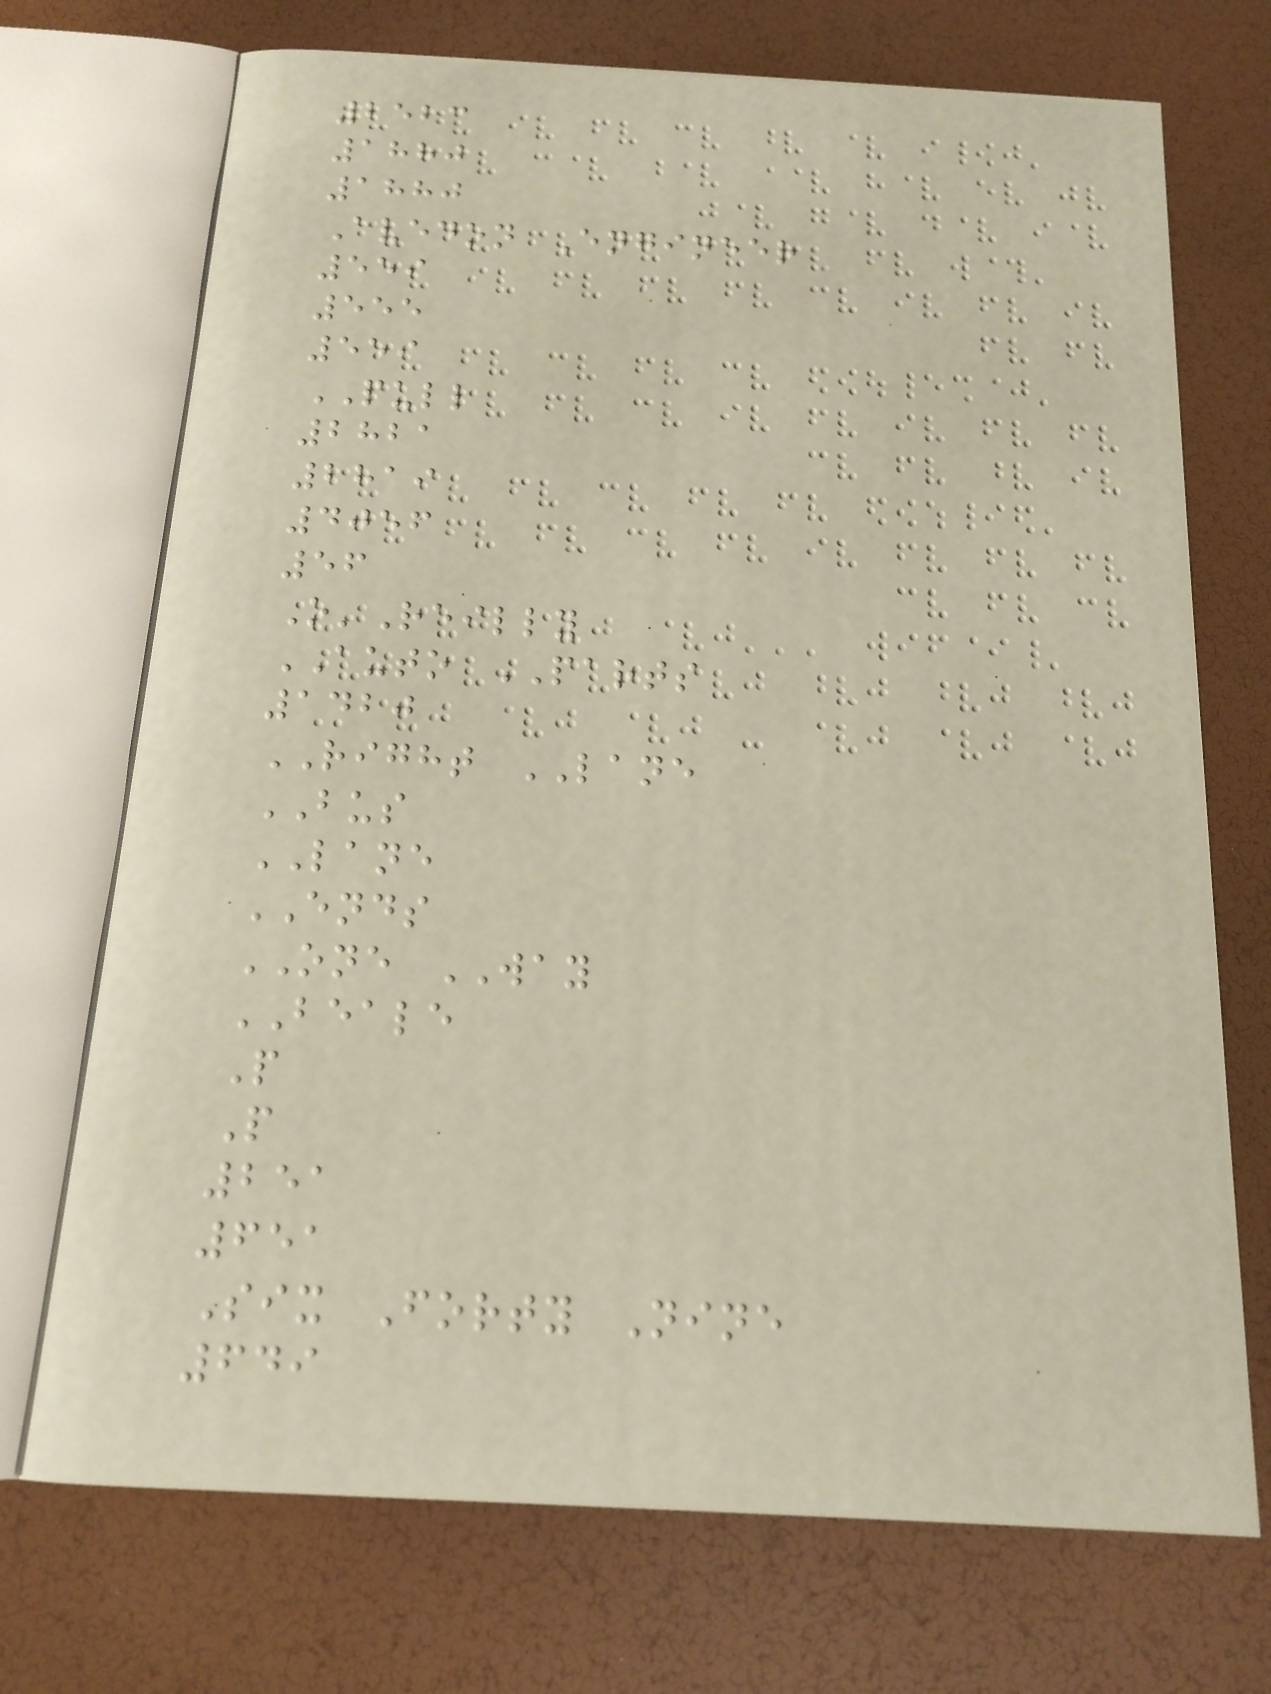2523
1880
1880
Avedon Engineer
559
555
559
PULL
2821
2819
4056
56
O'Reilly
AUTO PARTS
1420
RIGHT LANE
BUS
LANE
ENDS
ONE WAY
BEALE
P
P
251
651
Six Forty Nine
649
